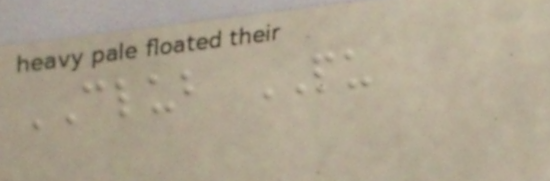CLUB PU
